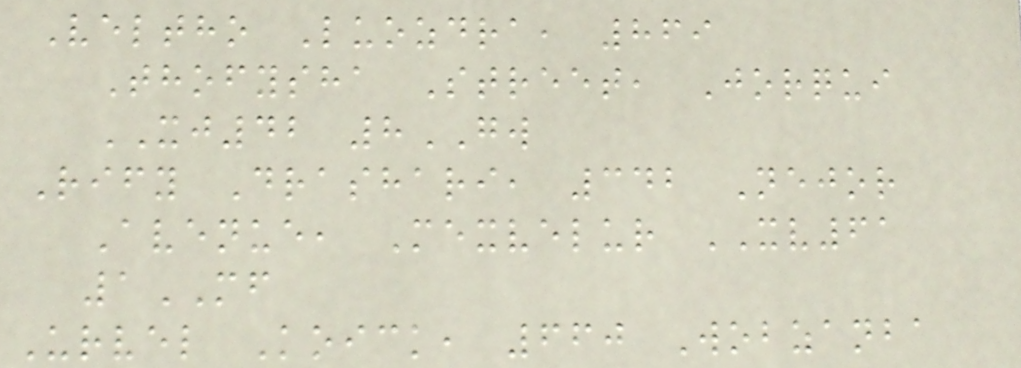Veltho Luozdra, 869
Thofysha Street, Jorqui
XJ42 8GW
Rify Drashari, 342 Nejor
Avenue, Mexvelur XV61
1MF
Urvel Koick, 660 Wobzanba
